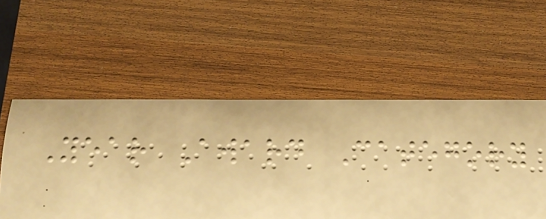Year Award Category
